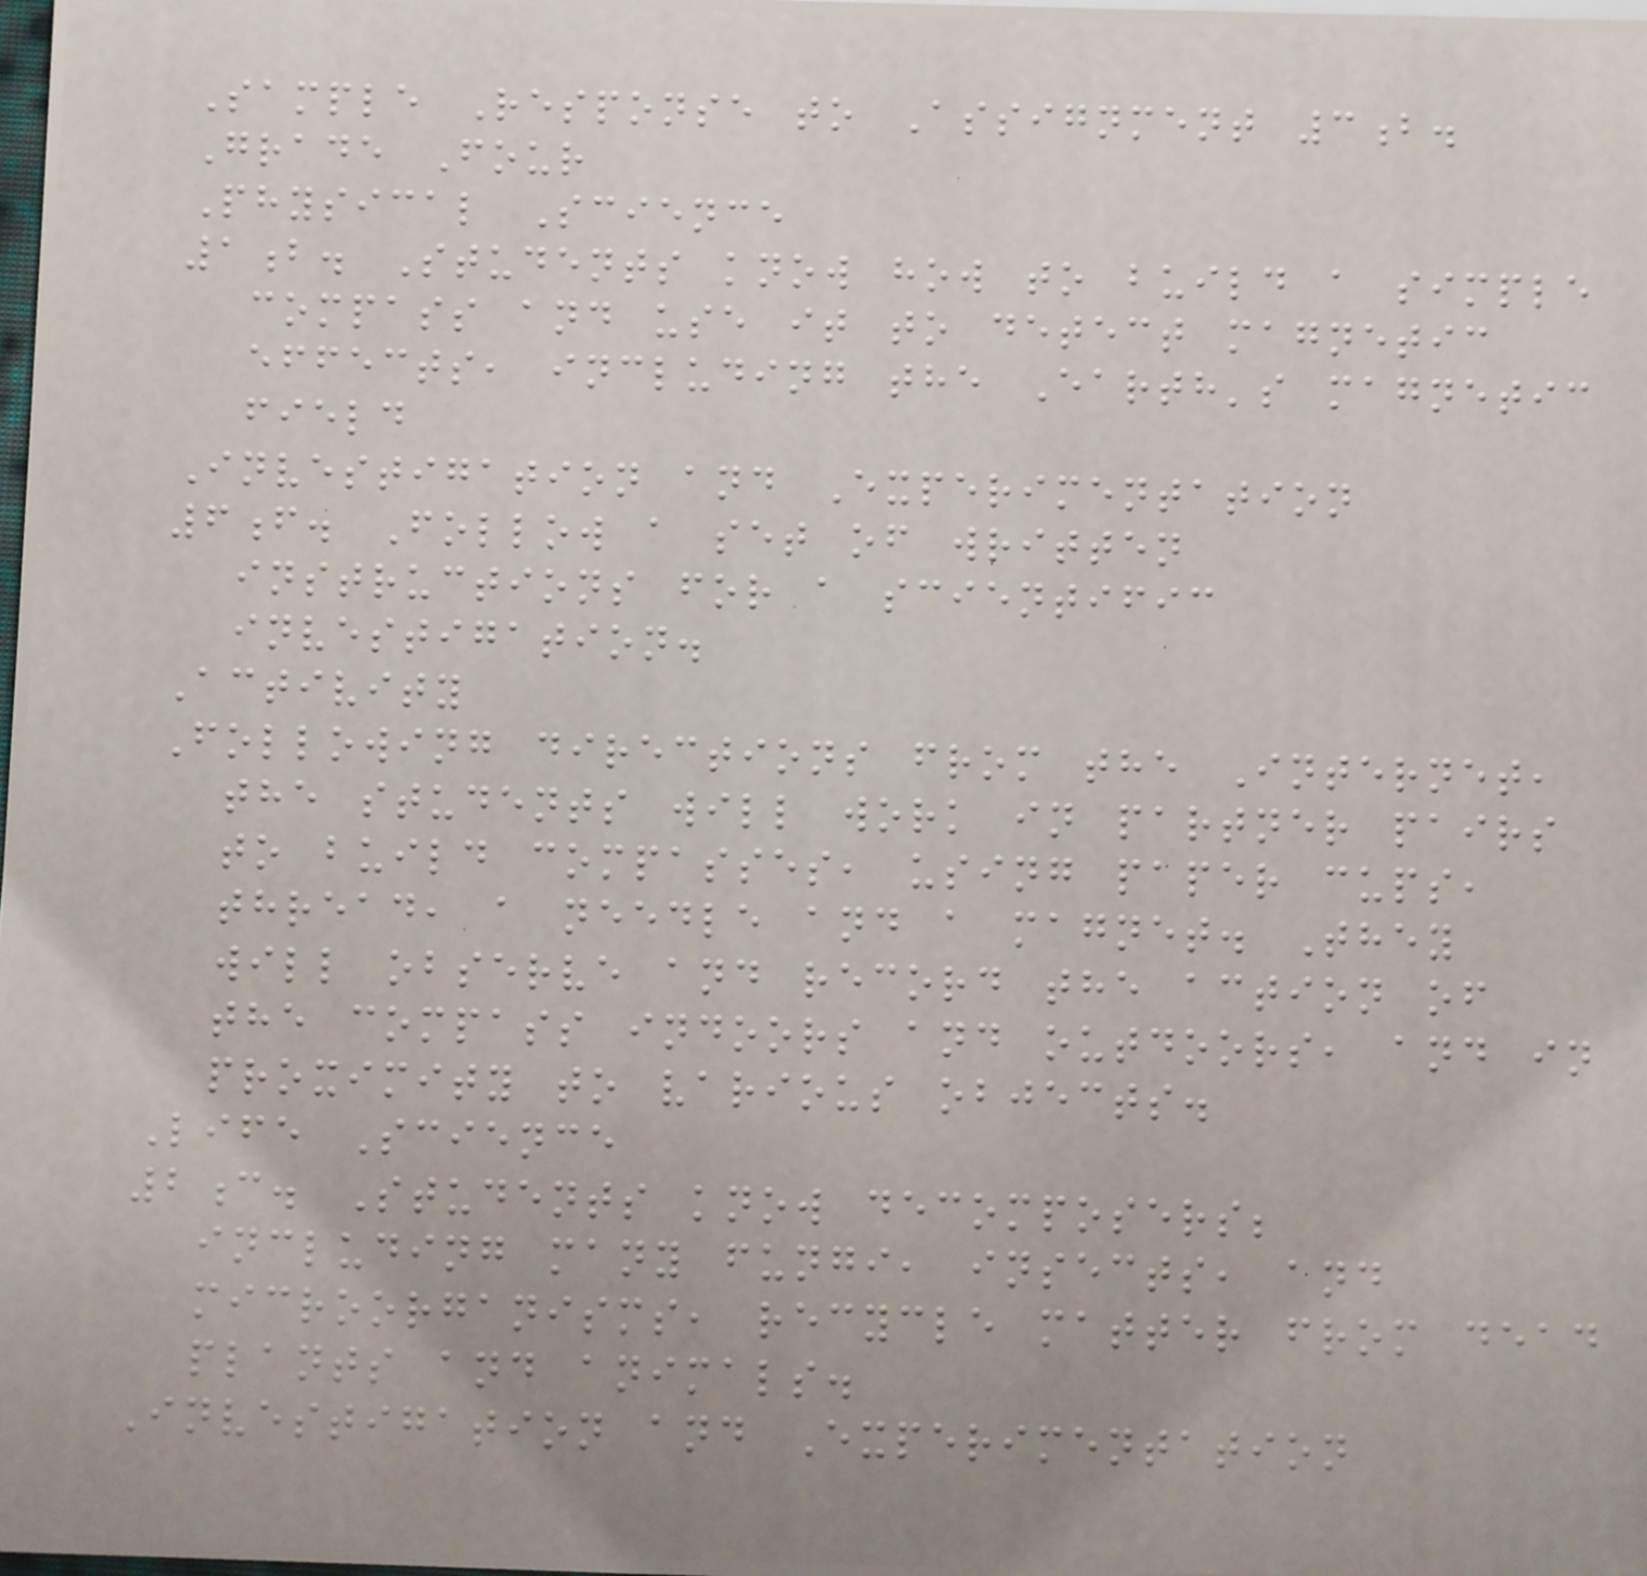Sample Response to Assignment 3b.
Grade Four
Physical Science
1b. Students know how to build a simple
compass and use it to detect magnetic
effects, including the Earth's magnetic
field
Investigation and Experimentation
6f. Follow a set of written
instructions for a scientific
investigation.
Activity
Following directions from the Internet,
the students will work in partner pairs
to build compasses, using paper cups,
thread, a needle and a magnet. They
will observe and record the action of
the compass indoors and outdoors, and in
proximity to various objects.
Life Science
2c. Students know decomposers;
including many fungi, insects, and
microorganisms, recycle matter from dead
plants and animals.
Investigation and Experimentation
